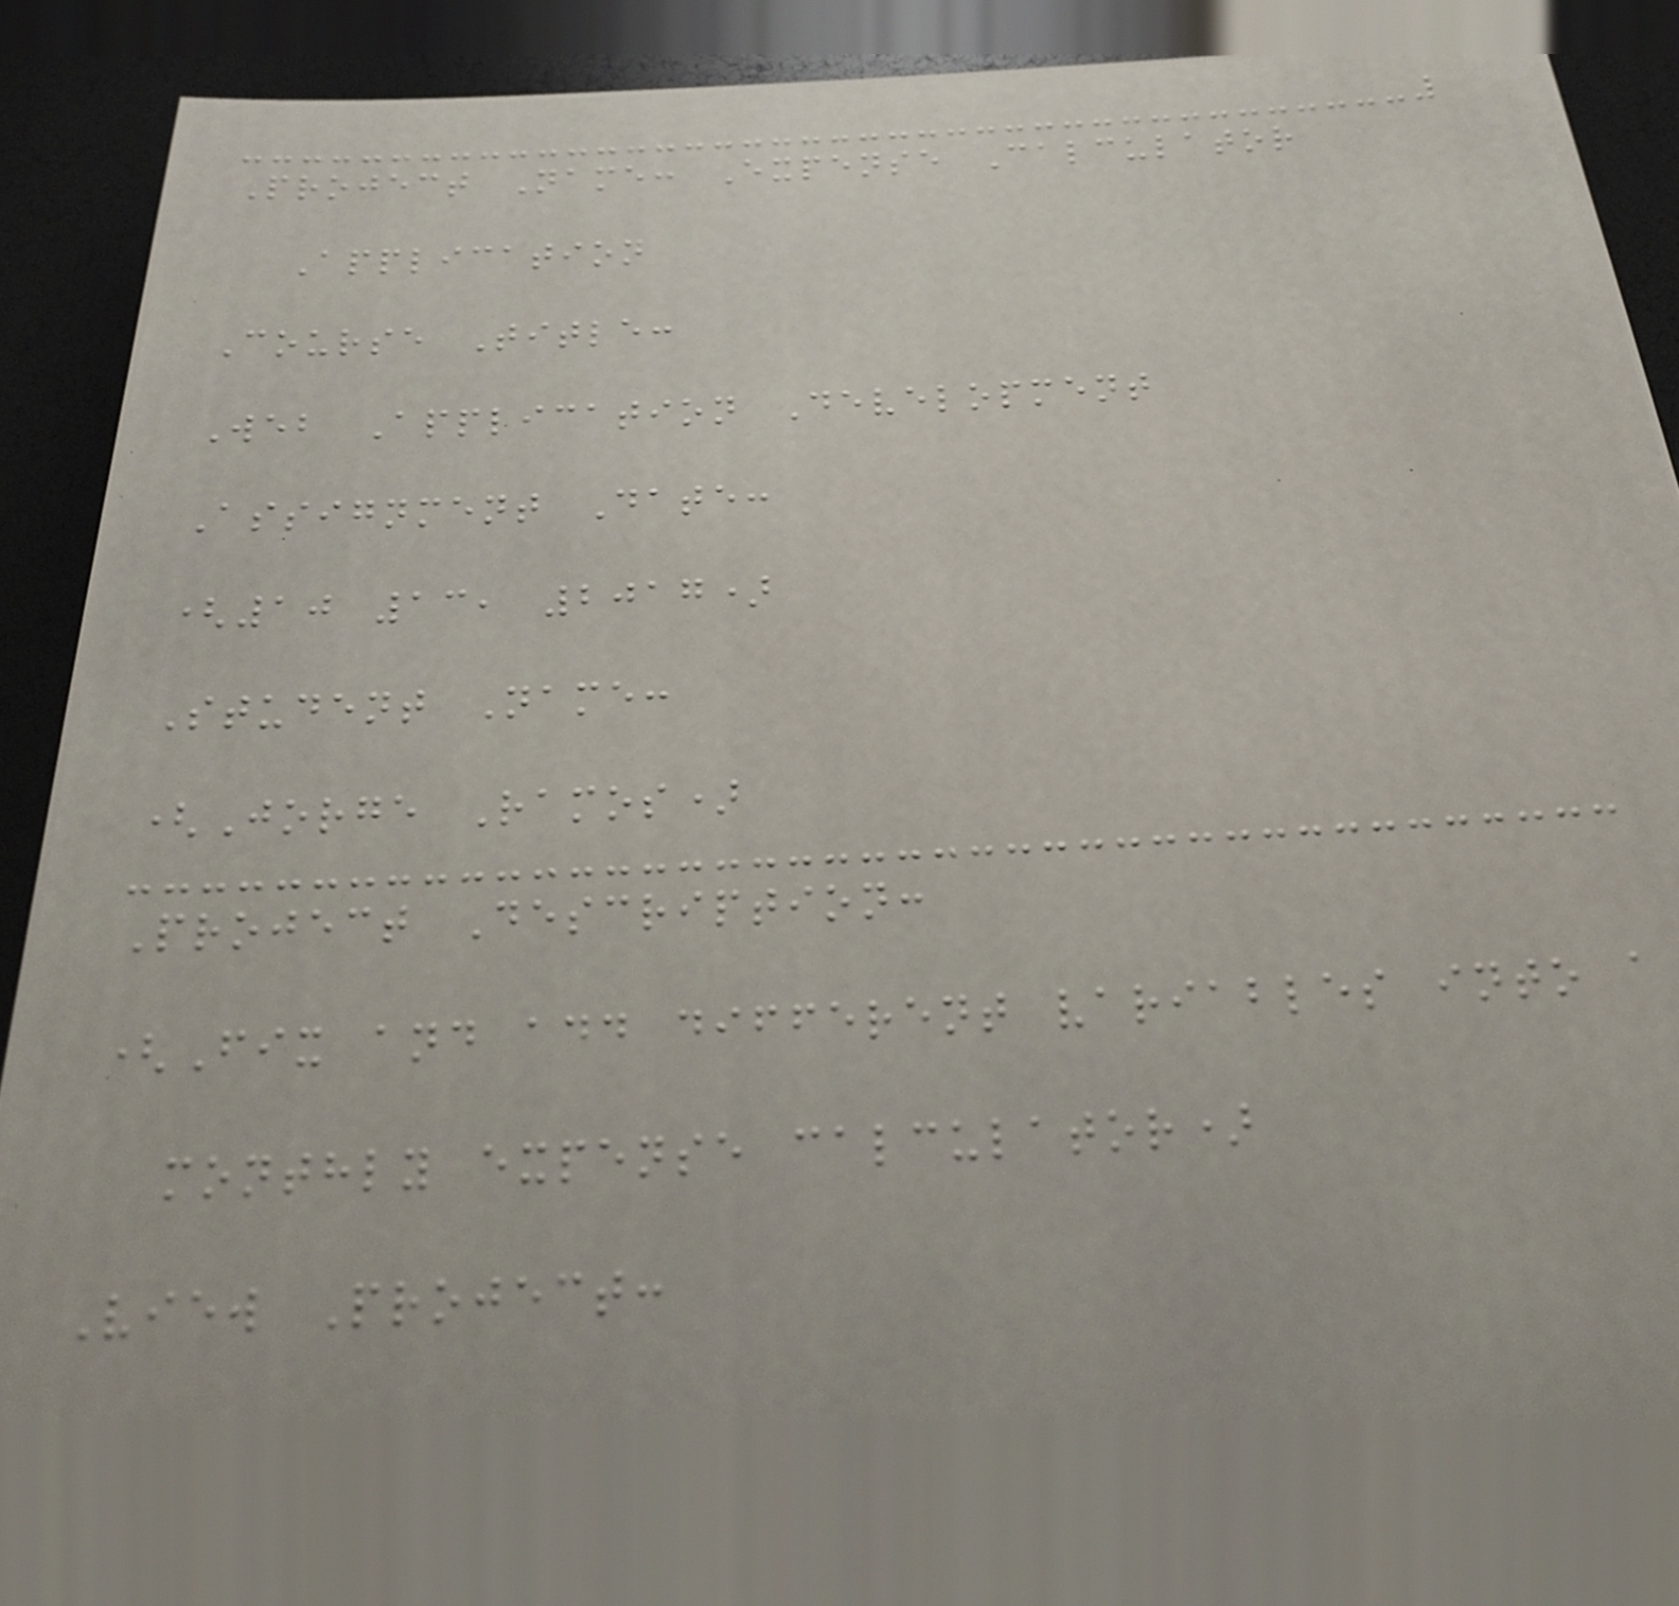Project Name: Expense Calculator
Application
Course Title:
Web Application Development
Assignment Date:
(10 13, 2017)
Student Name:
(Jorge Ramos)
Project Description:
(Fix and add different variables into a
monthly expense calculator)
View Project:
